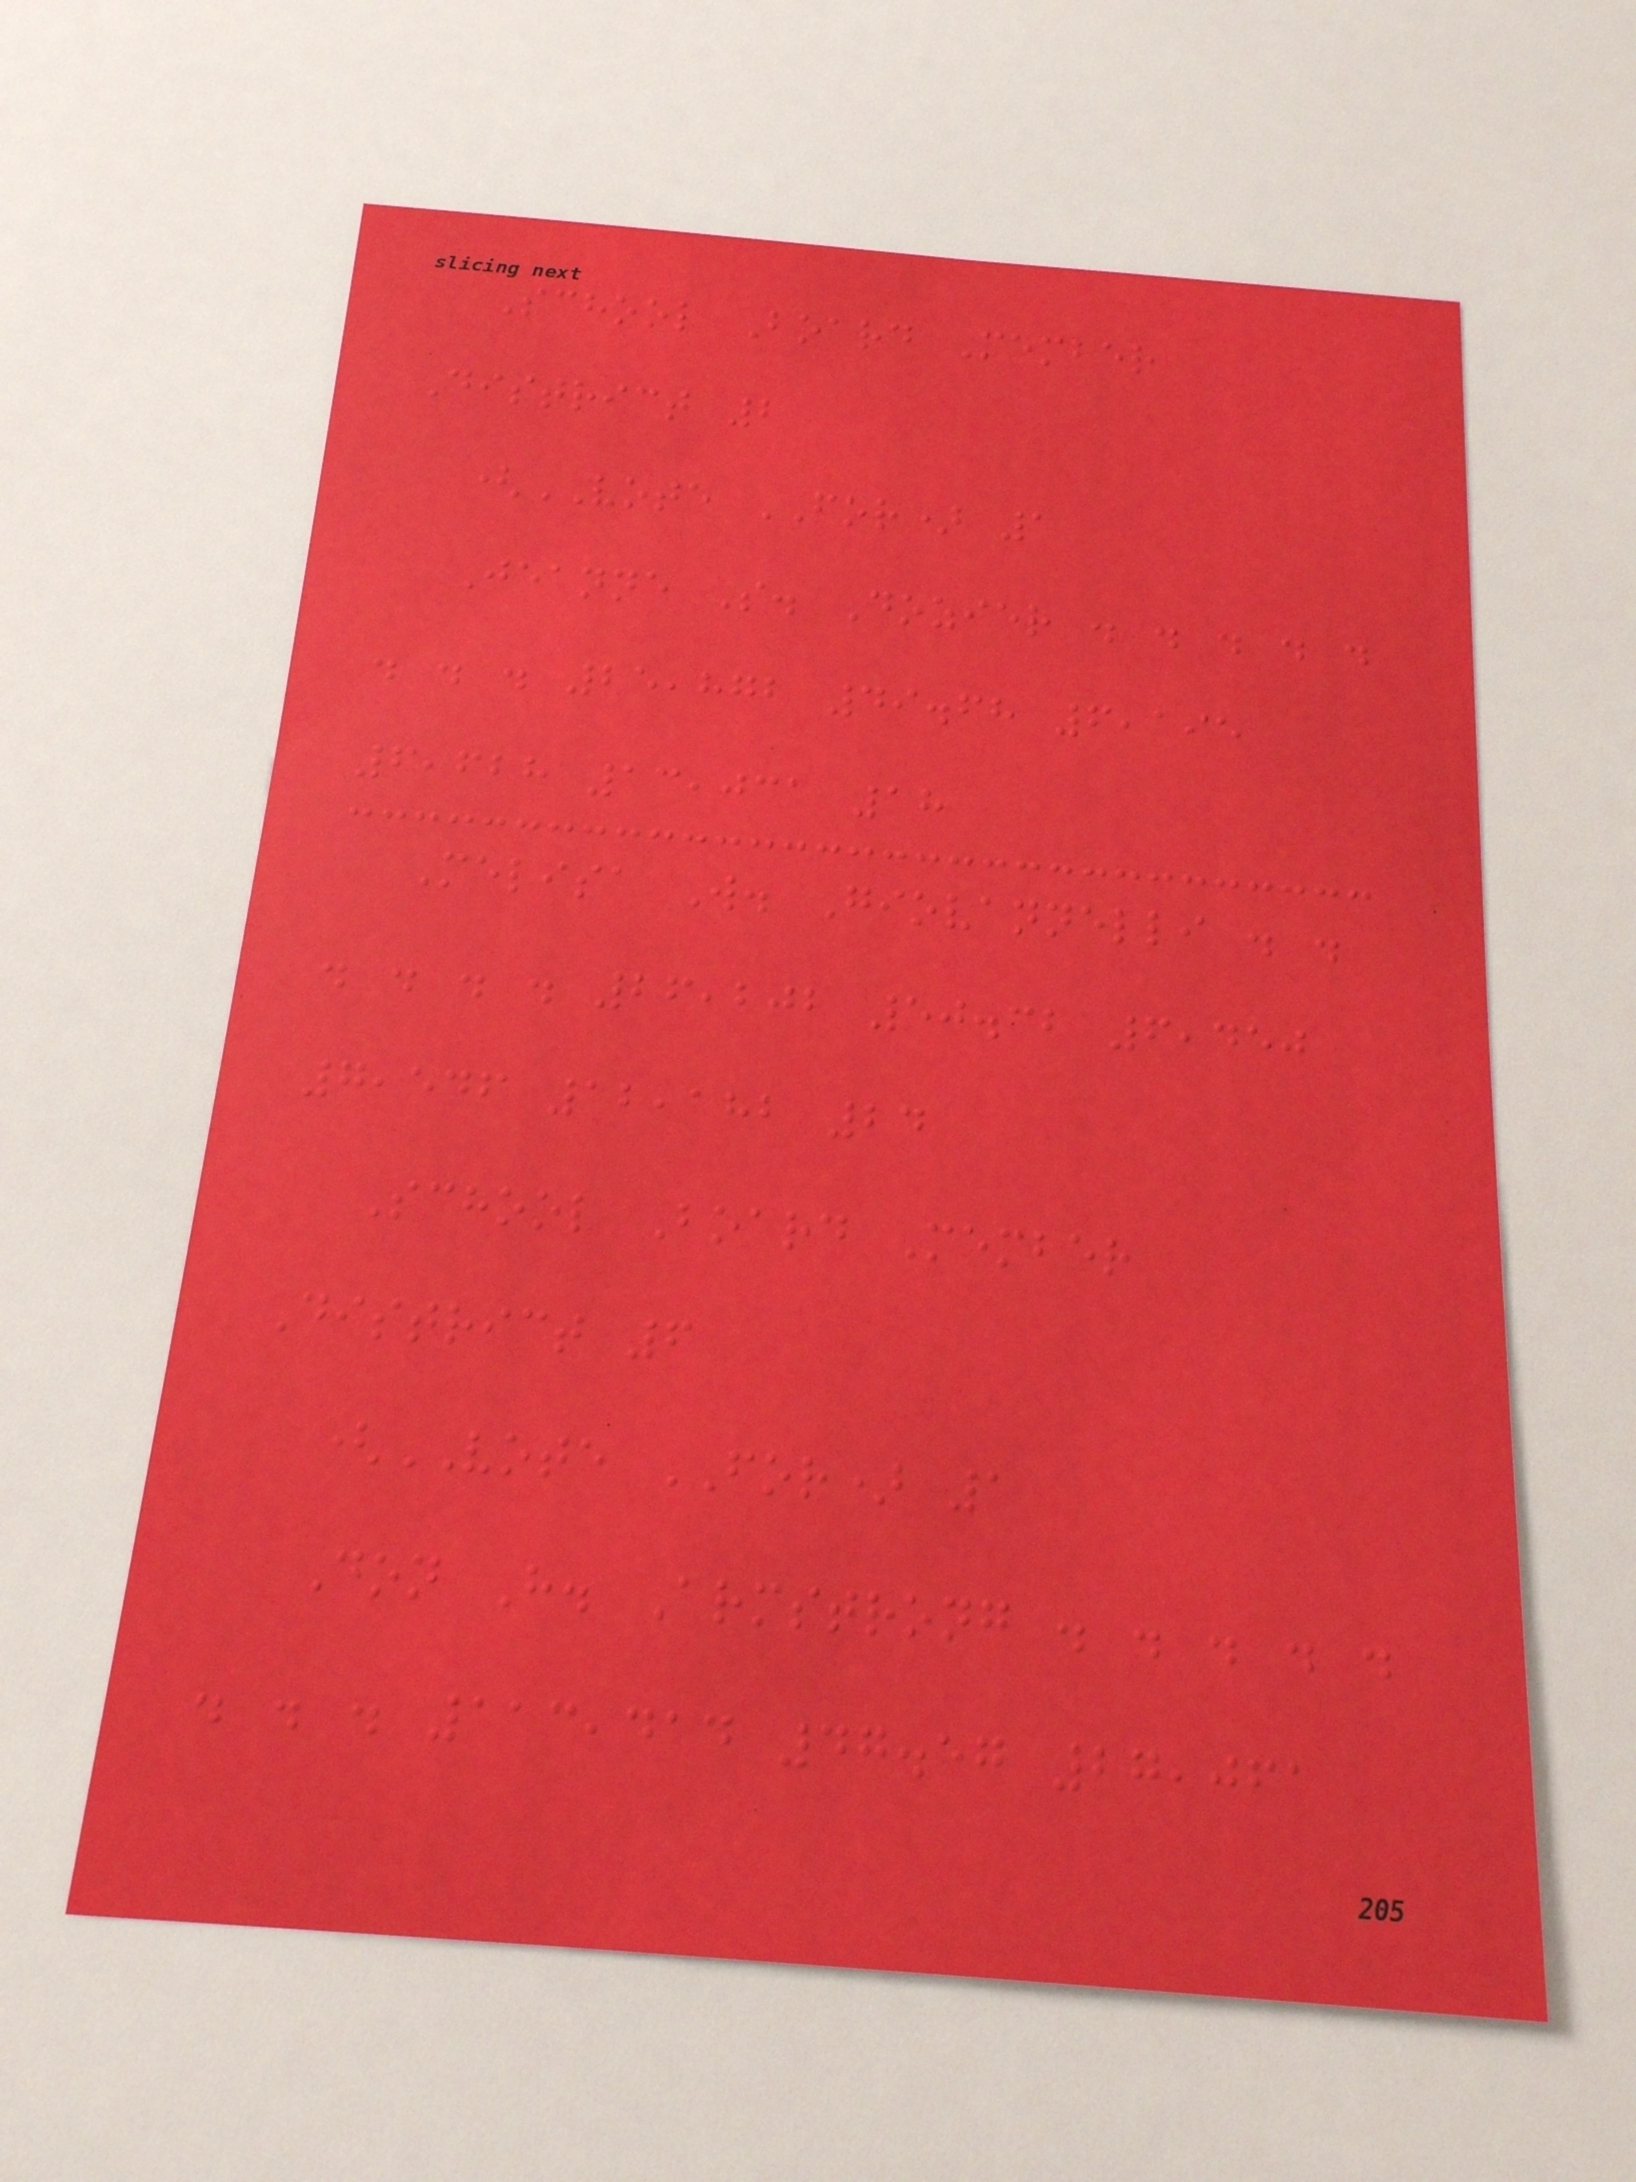School Board Member
District 2
(VOTE FOR) 1
Jeanne S. Dozier . . . . .
. . . 25,872 49.68 6,195
6,628 13,031 18
Melisa W. Giovannelli . .
. . . . 26,202 50.32 6,450
7,546 12,182 24
School Board Member
District 6
(VOTE FOR) 1
Don H. Armstrong . . . . .
. . . 113,414 47.57 27,061
